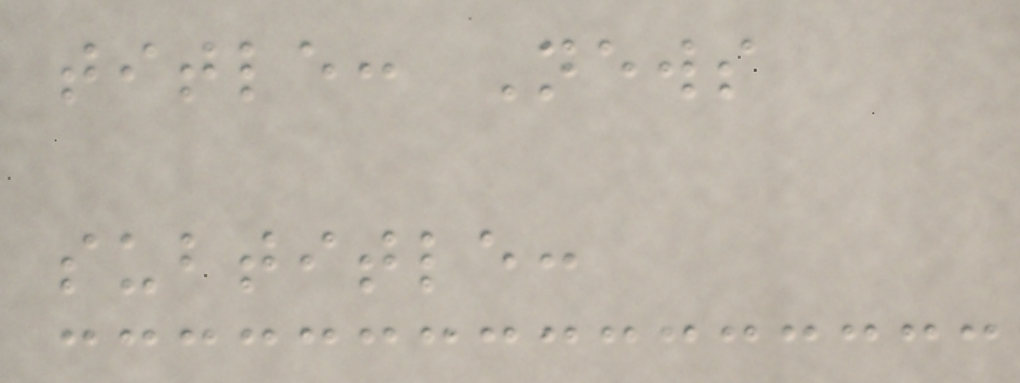title: News
subtitle:
